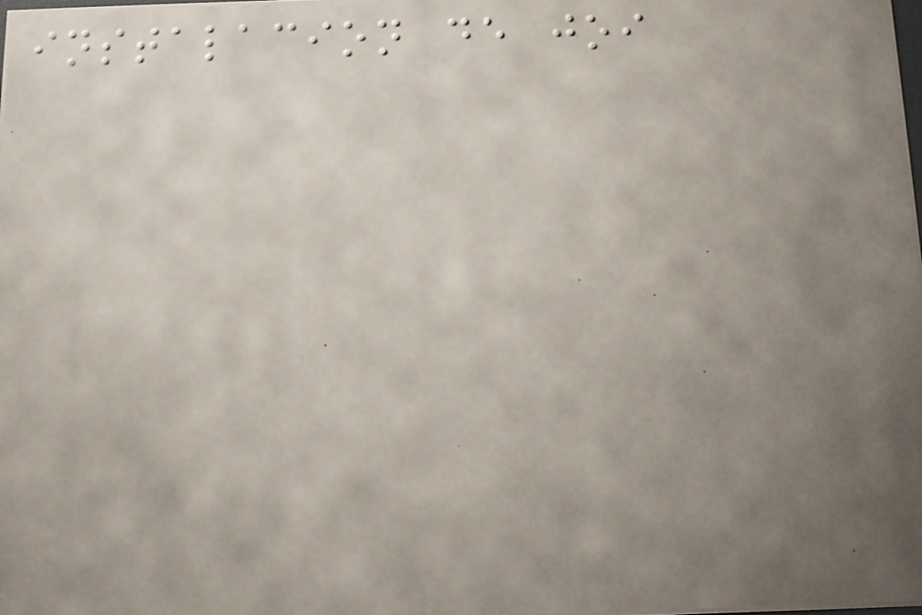instalacion de joi
